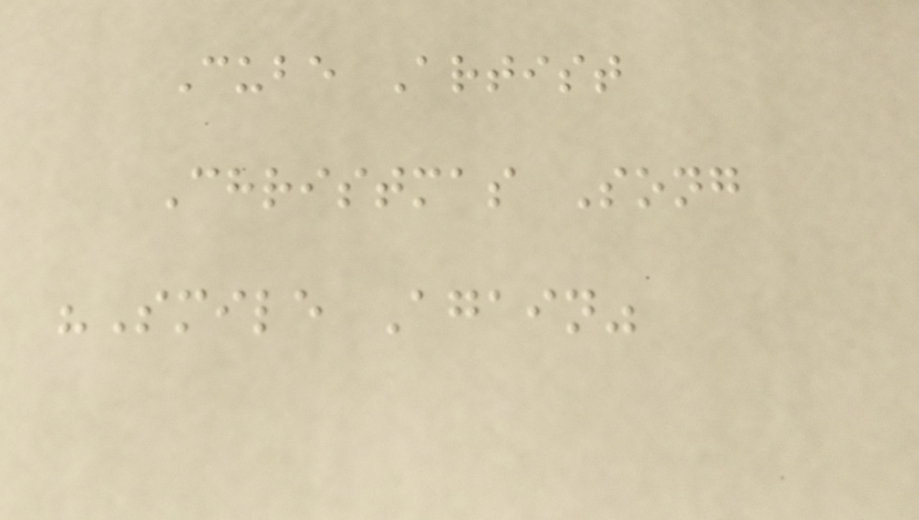Cube Artist
Christmas Song
"Smile Again"
